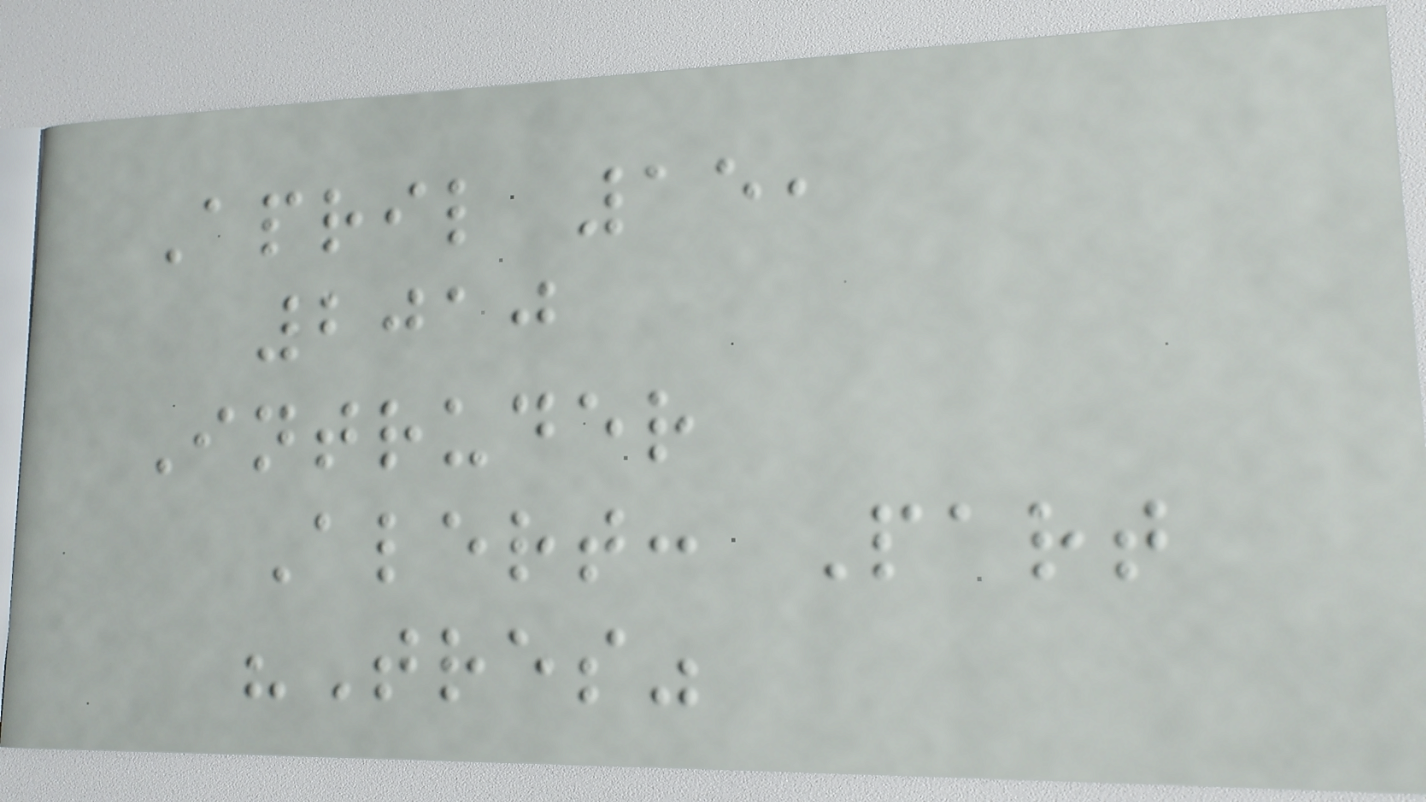April 15,
2010
Intruder
Alert: Part
"Tres"
